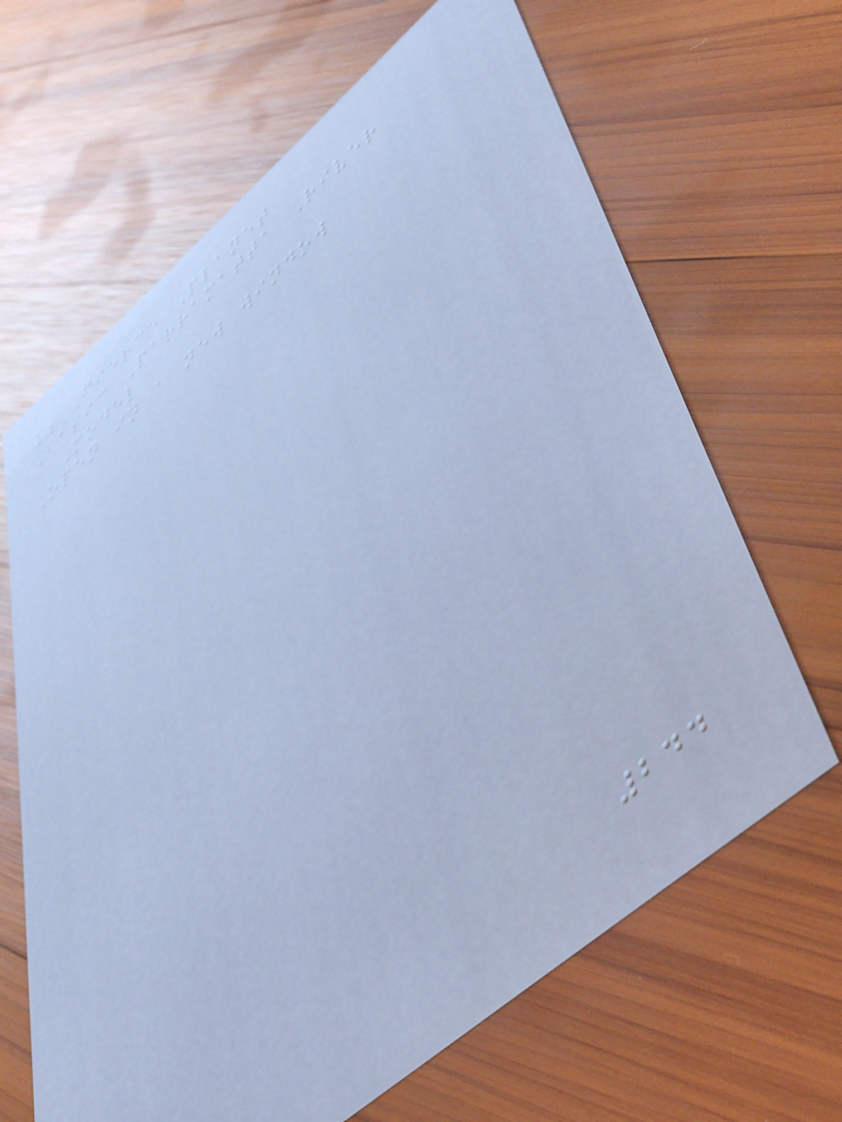% Fierce Planet
Basic Parramatta River
Model
Open in a new window
244
